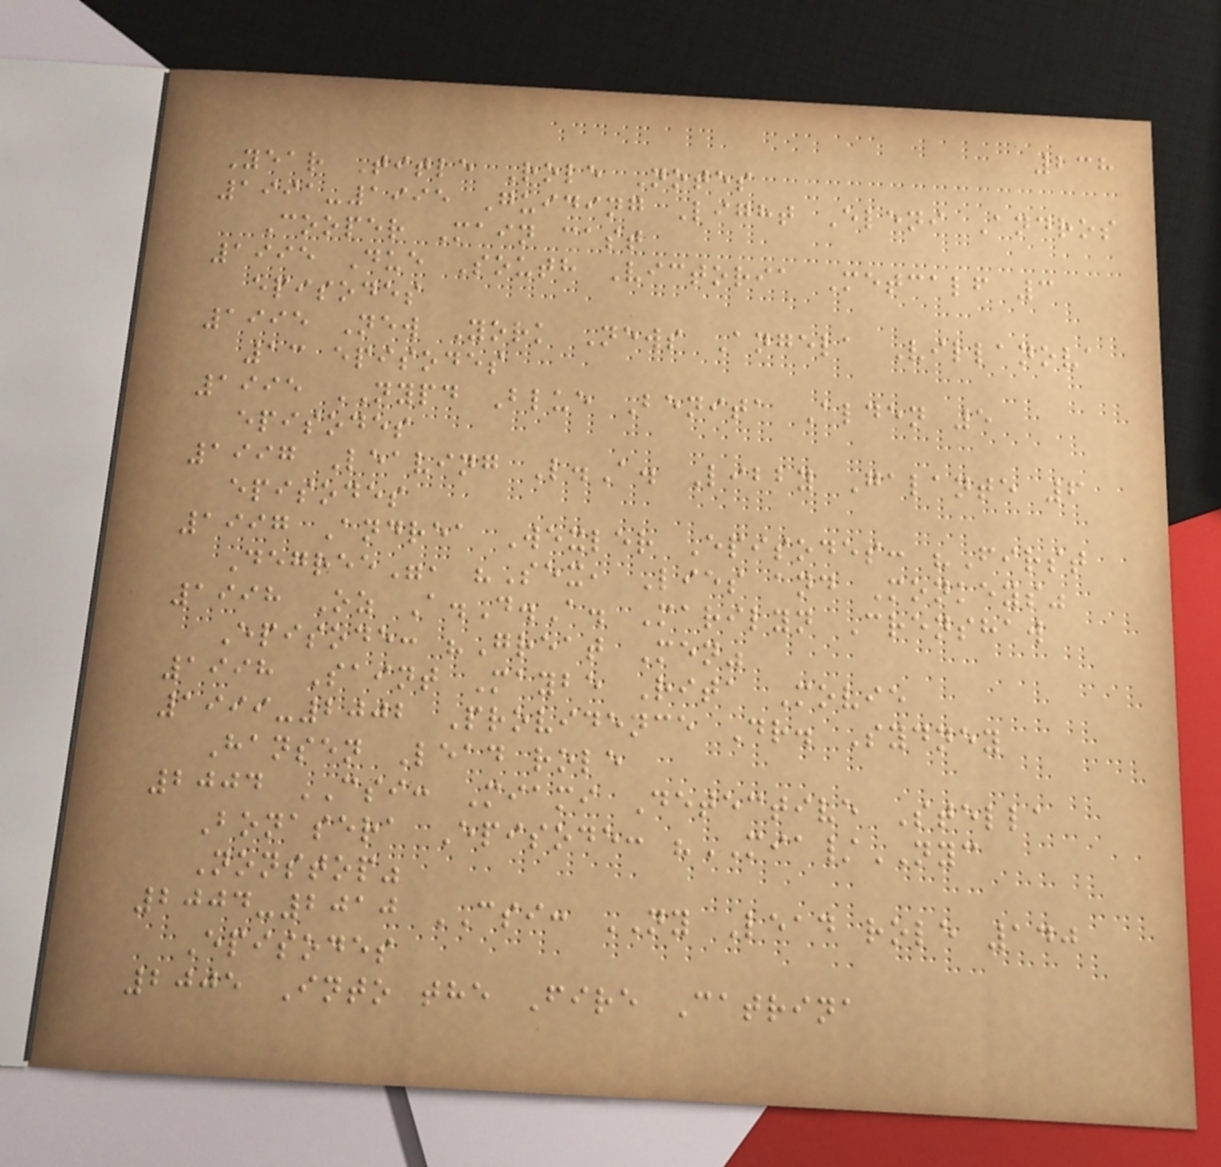238
Year Title Role Notes
1991-1995 Guiding Light Eleni Andros
Cooper Main cast
1995 Due South Victoria Metcalf 3
episodes
1995 New York News Angela Villanova
13 episodes
1995 NYPD Blue Benita Alden 5
episodes
1997 Leaving L.A. Libby Galante 6
episodes
1997 Andrea Wexler Episodes: "First
Degree", "Sex, Lies and Monkeys"
1998 Oz A.D.A. Marilyn Crenshaw
Episode: "Great Men"
1998 Saint Maybe Rita Movie
1999-2002 Providence Dr. Sydney
Hansen Lead role
2004 CSI: Miami Detective Stella
Bonasera Episode: "MIA/NYC
Nonstop"
2004-2010 CSI: NY Lead role 140
Episodes
2005 Into the Fire Catrina
